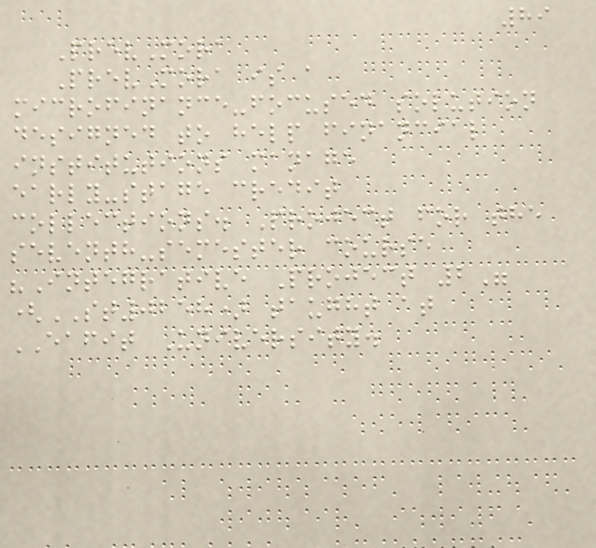89
PrevMora
PrevMora is a
microfinance-focused solution
designed to help financial
institutions manage
early-stage credit
collections. Project for the
seventh-semester course
"Integrative Project 2"
(ST0258) taught at
EAFIT University.
